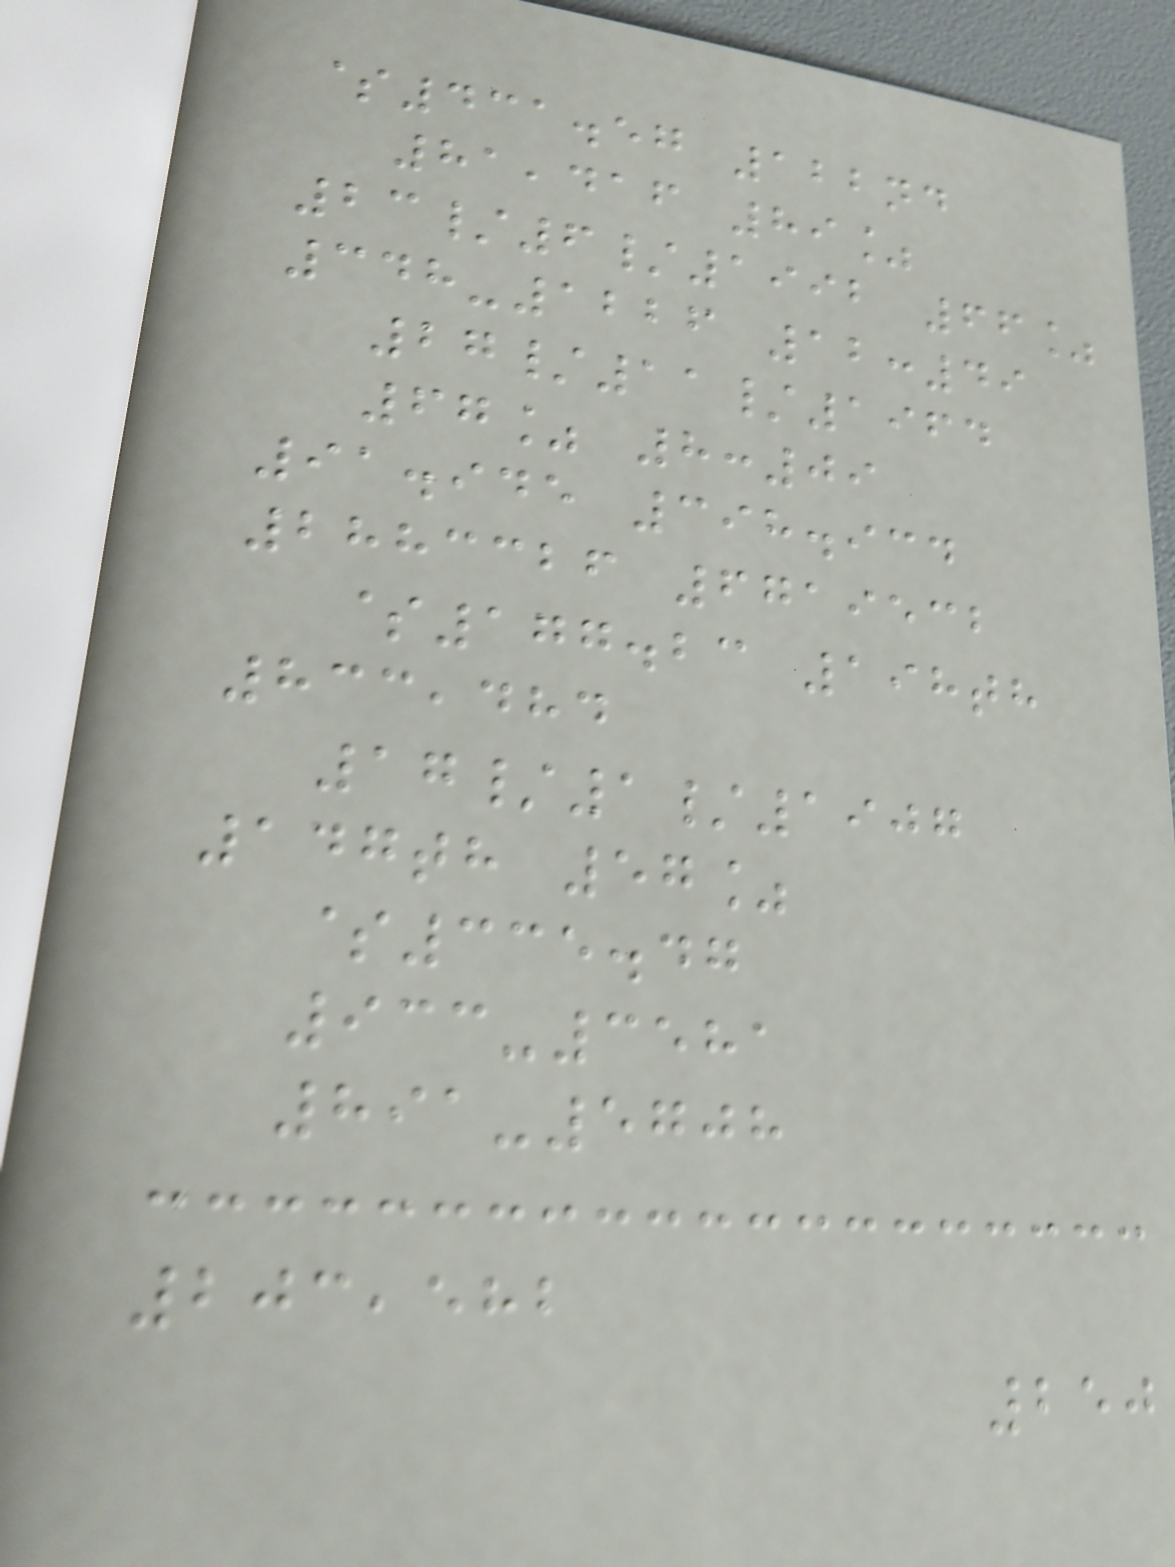$431.57 122nd
81,416 89%
23/6/1992 66%
348-1226 12:49
27/11/1964
67% 8:09
91.945 398.934
2883326 6719532
$177.23 198th
833,484
17/1/1907
147th 57%
$335.47
933-3581
891-5708
203,582
250
